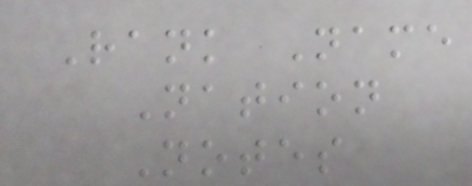Rank Name
Nation
Notes
